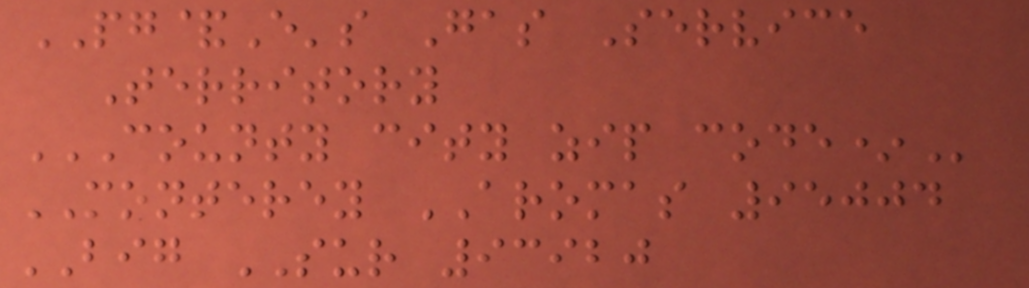PG&E's Gas Service
Territory
COUNTY CITY ZIP CODE*
MONTEREY AROMAS 95004
BIG SUR 93920
